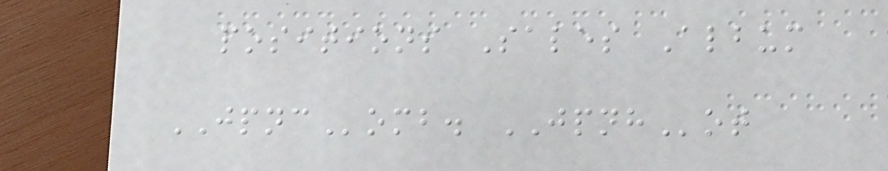positions Sales Album
JPNComb. JPNHot
